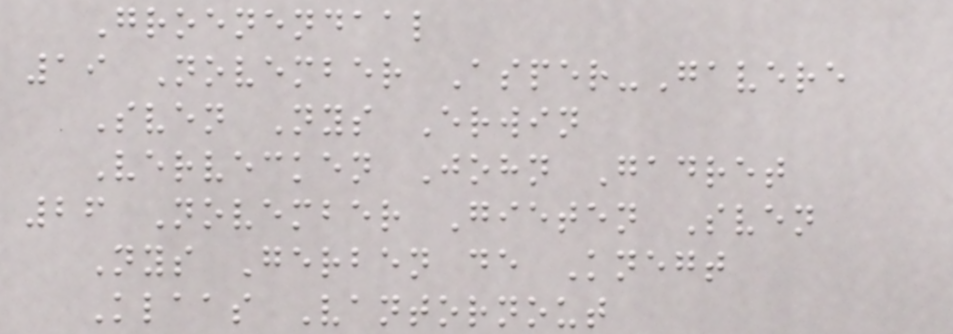Groenendaal
19 November Asper-Gavere
Sven Nys Erwin
Vervecken John Gadret
26 November Gieten Sven
Nys Gerben de Knegt
Klaas Vantornout
